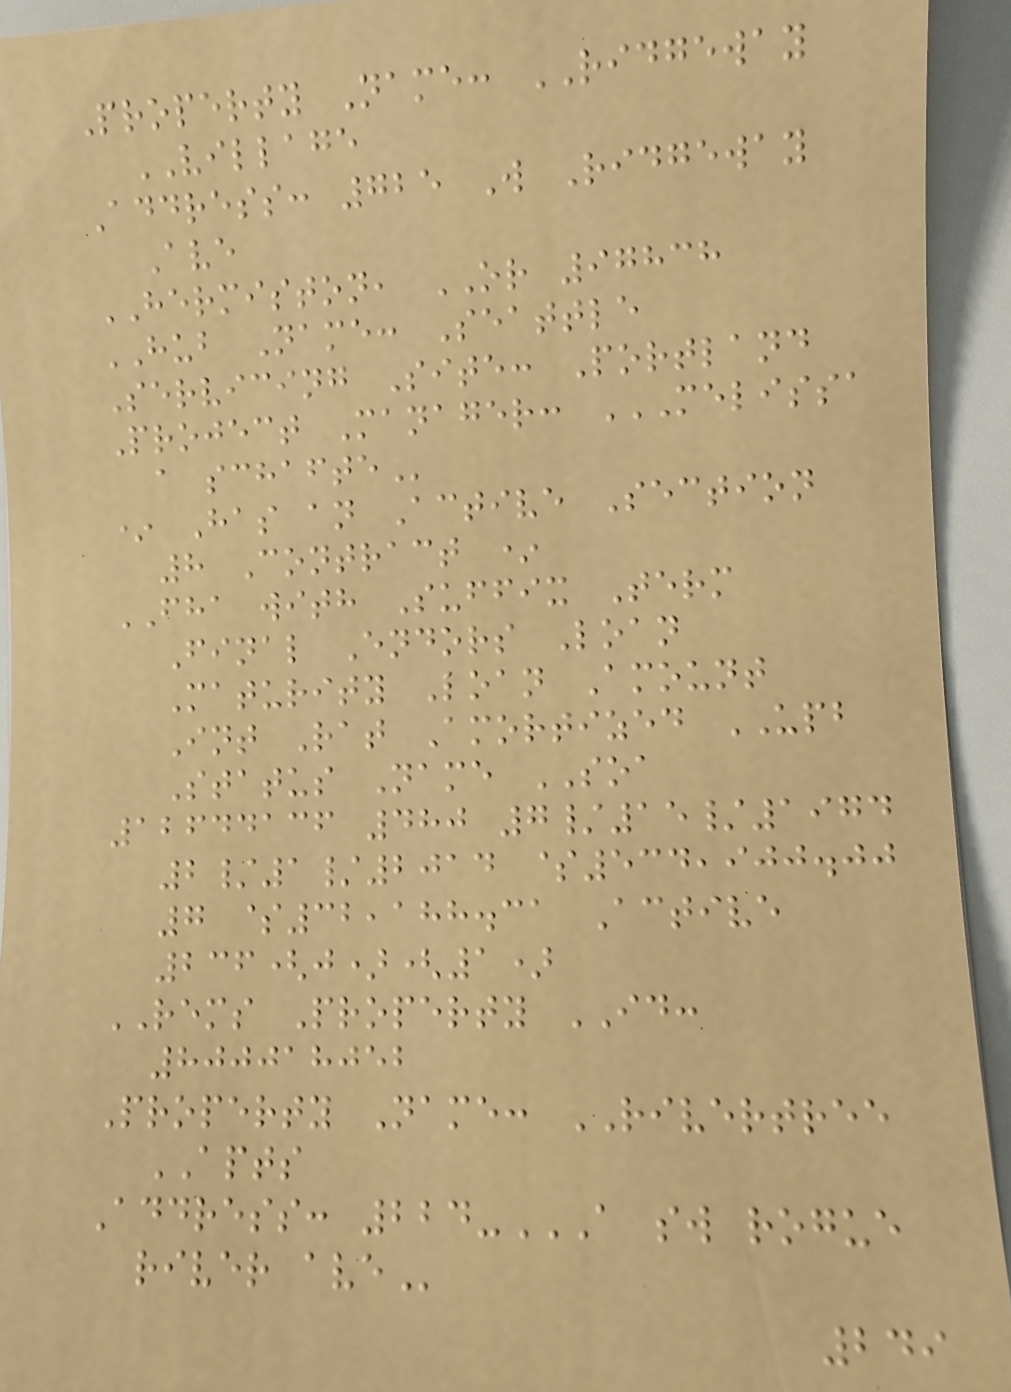Property Name: RIDGEWAY
VILLAGE
Address: 725 W Ridgeway
Ave
HERMISTON, OR 97838
HUB Name: Seattle
Servicing Site: Portland
Project Manager: MELISSA
A SCHAFTE
* Has an Active Section
8 Contract *
FHA with Suffix Term
Final Endors Loan
Maturity Loan Amount
Int Rat Amortized UPB
Status Name SOA
12644136 480 7/15/1974
2/1/2014 $534,900.00
7 $32,188.31 Active
236(j)(1)
REMS Property ID:
800018052
Property Name: RIVERTREE
APTS
Address: 224-A SW ROGUE
RIVER AVE
249
